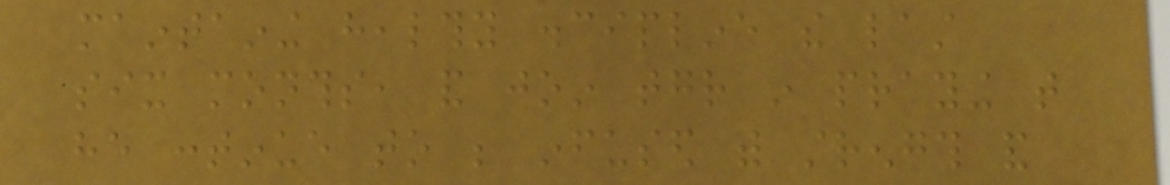maintaining healthy discipline the last
six months, and join together in praying that
he continue to be infused with strength and
